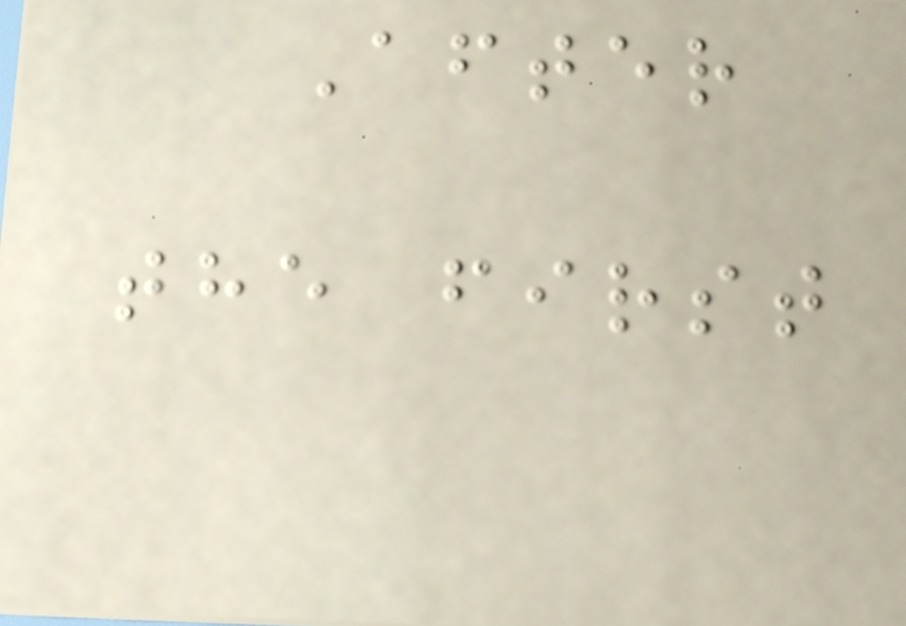After
the first
